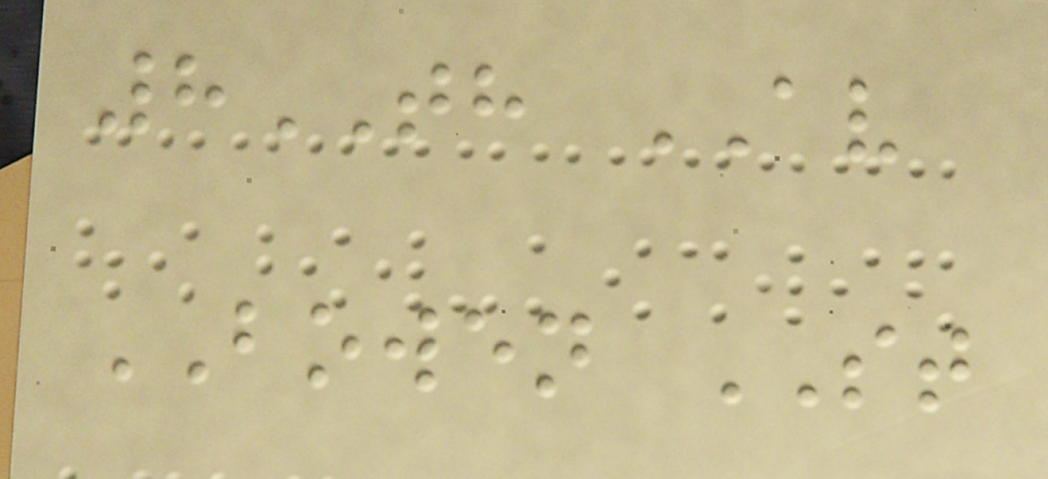8TH AV
BOWEN ST
